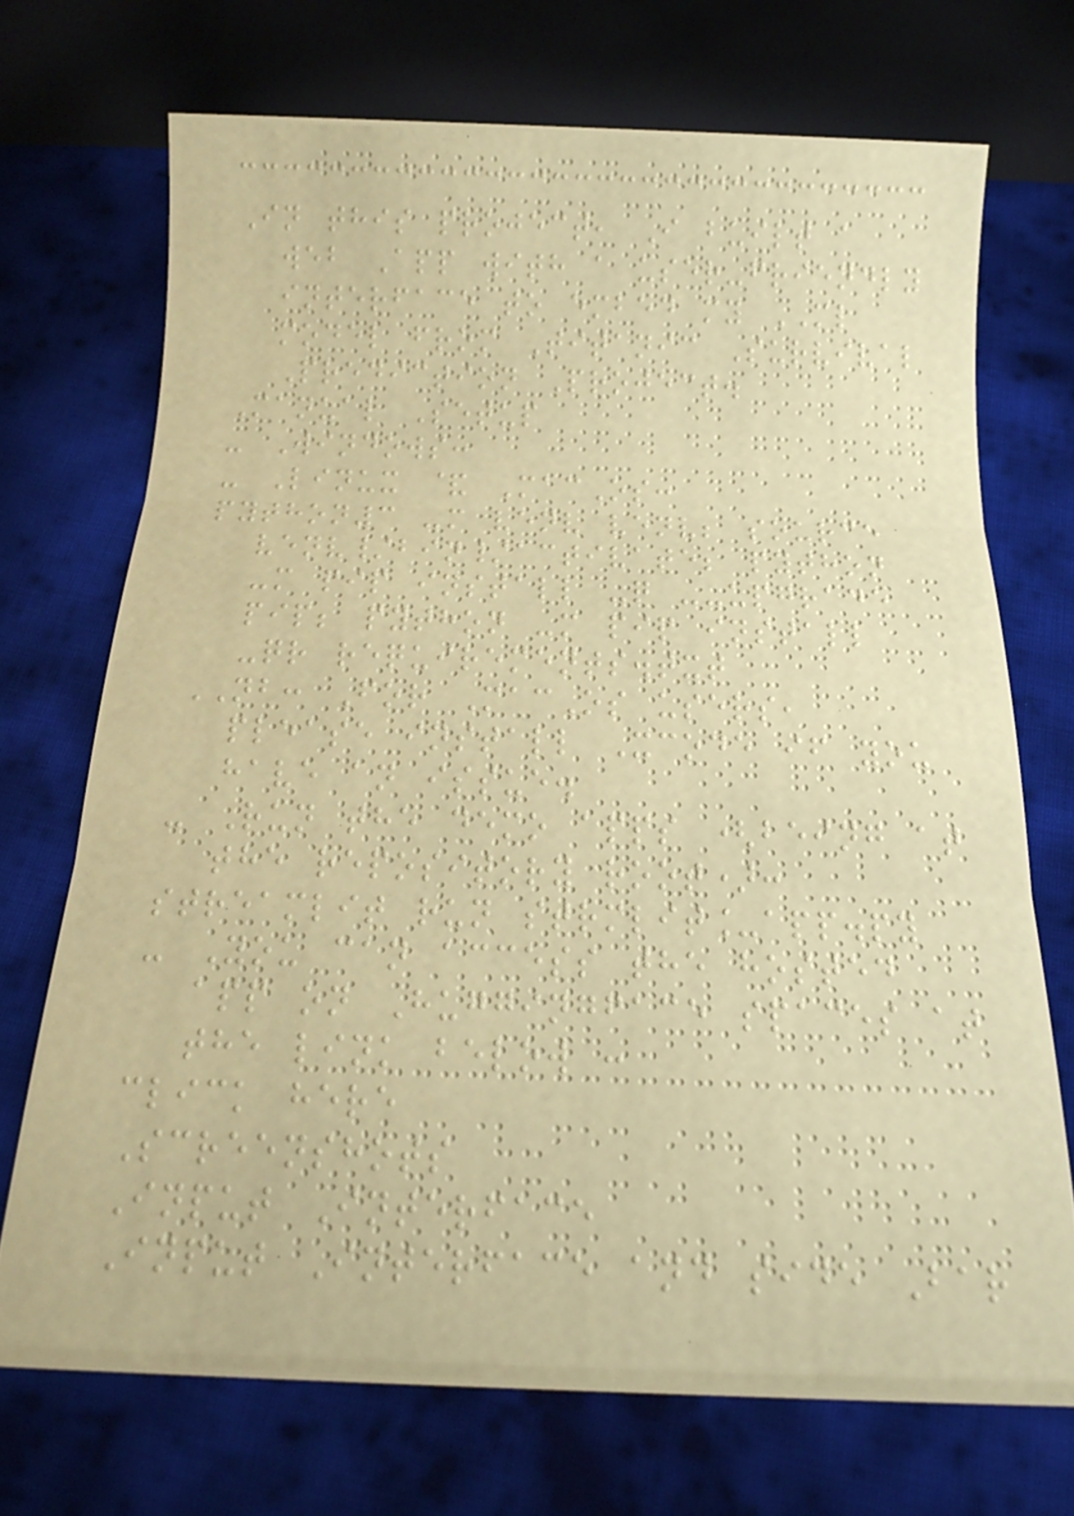In this project, I built a
web App with a user-friendly
interface to embed my ML
model from Titanic Survival
Prediction Project.
Manual Setup
- Windows:
- Linux & MacOs:
python3 -m venv venv; source
venv/bin/activate; python
-m pip install -q --upgrade
pip; python -m pip install
-qr requirements.txt
NB: For MacOs users,
please install Xcode if you
have an issue.
- Run the demo apps (being at
the repository root):
streamlit run strmlit_app.py
- You can access the hosted
app on Huggingface spaces at
the link below :
click here
Screenshots
Input Interface
Input Interface and side Bar
